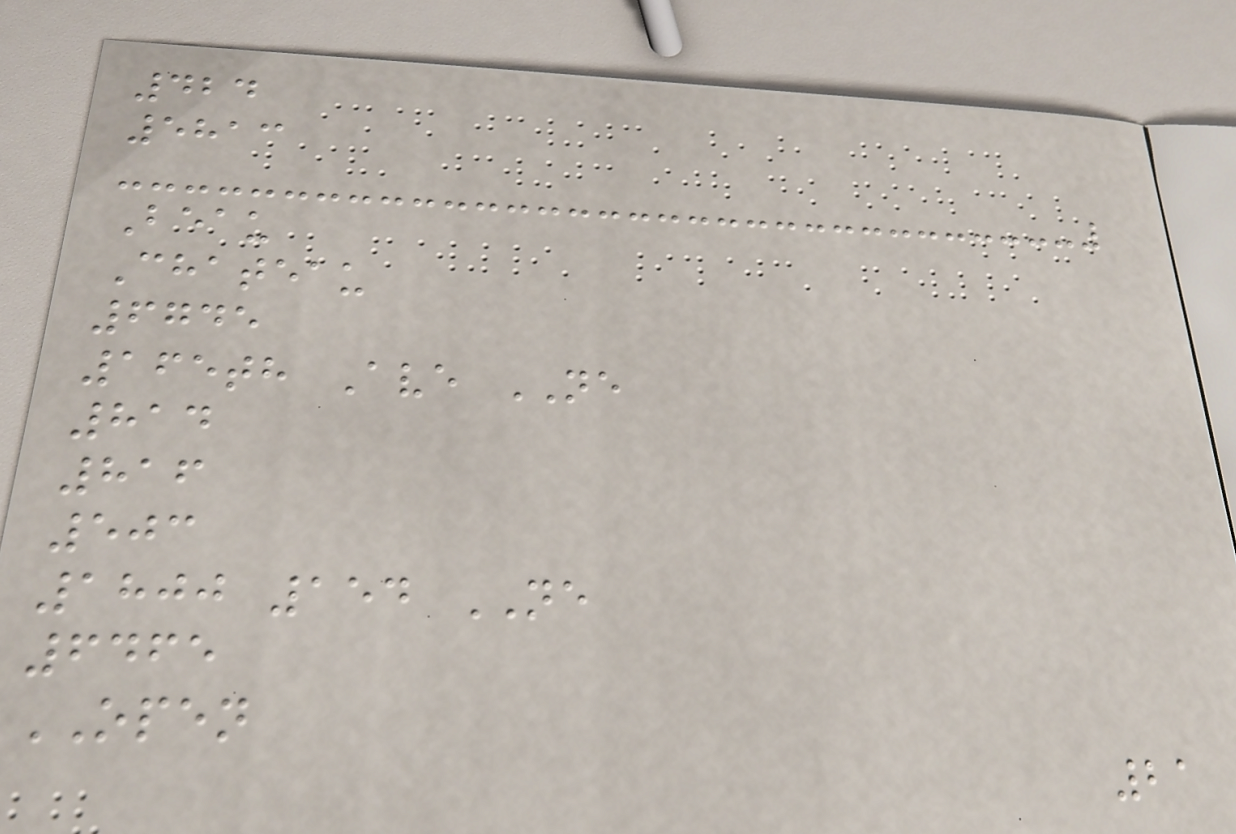424
5813
Beau
Chateau
6745
165th Ave NE
814
816
503
1800 154 NE
6465
OPEN
21
